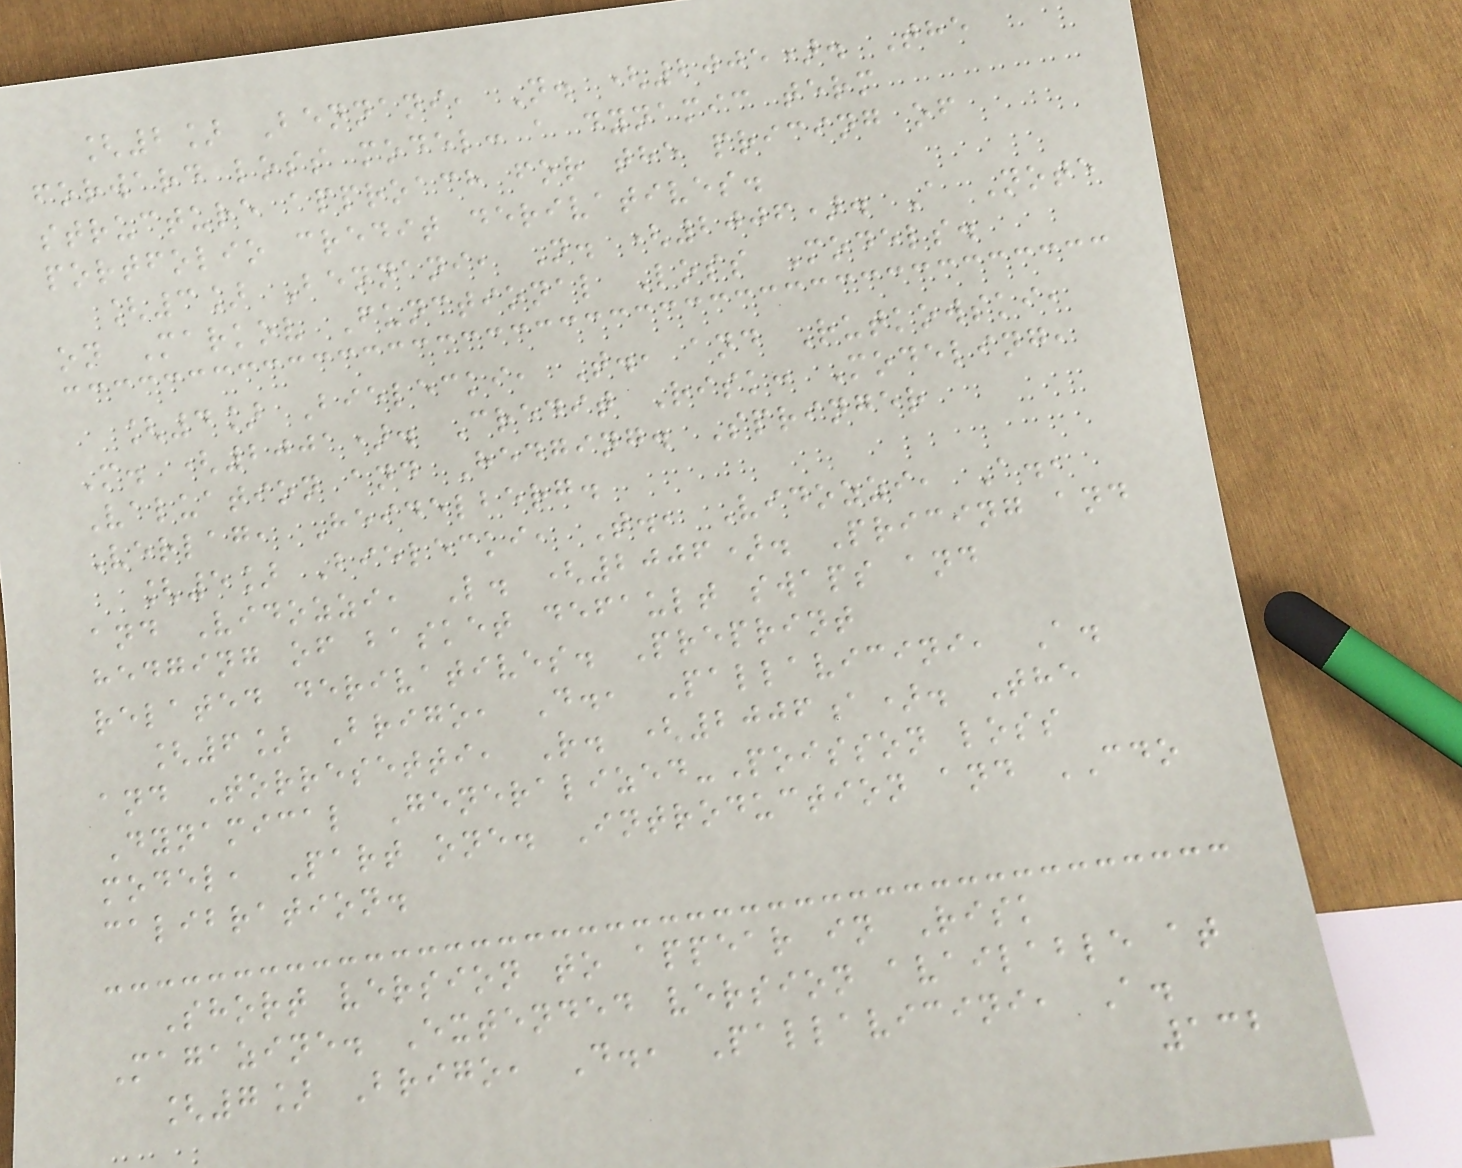[2] Bennani, N. (2005). The
forward loss model: a dynamic term
structure approach for the pricing of
portfolio credit derivatives.
[3] Bennani, N. (2006). A Note
on Markov Functional Loss Models.
[4] Bielecki, T., and Rutkowski,
M. (2001). Credit Risk: Modeling,
Valuation and Hedging. Springer
Verlag, Heidelberg.
[5] Bielecki, T., Vidozzi, A.,
and Vidozzi, L. (2006). Pricing and
hedging of basket default swaps and
related derivatives. Preprint
[6] Brigo, D., Pallavicini, A.
and Torresetti, R. (2006a). The
Dynamical Generalized-Poisson loss
model, Part one. Introduction and CDO
calibration.
Short version to appear in Risk
Magazine. Extended version available at
[7] Brigo, D., Pallavicini, A.
132
